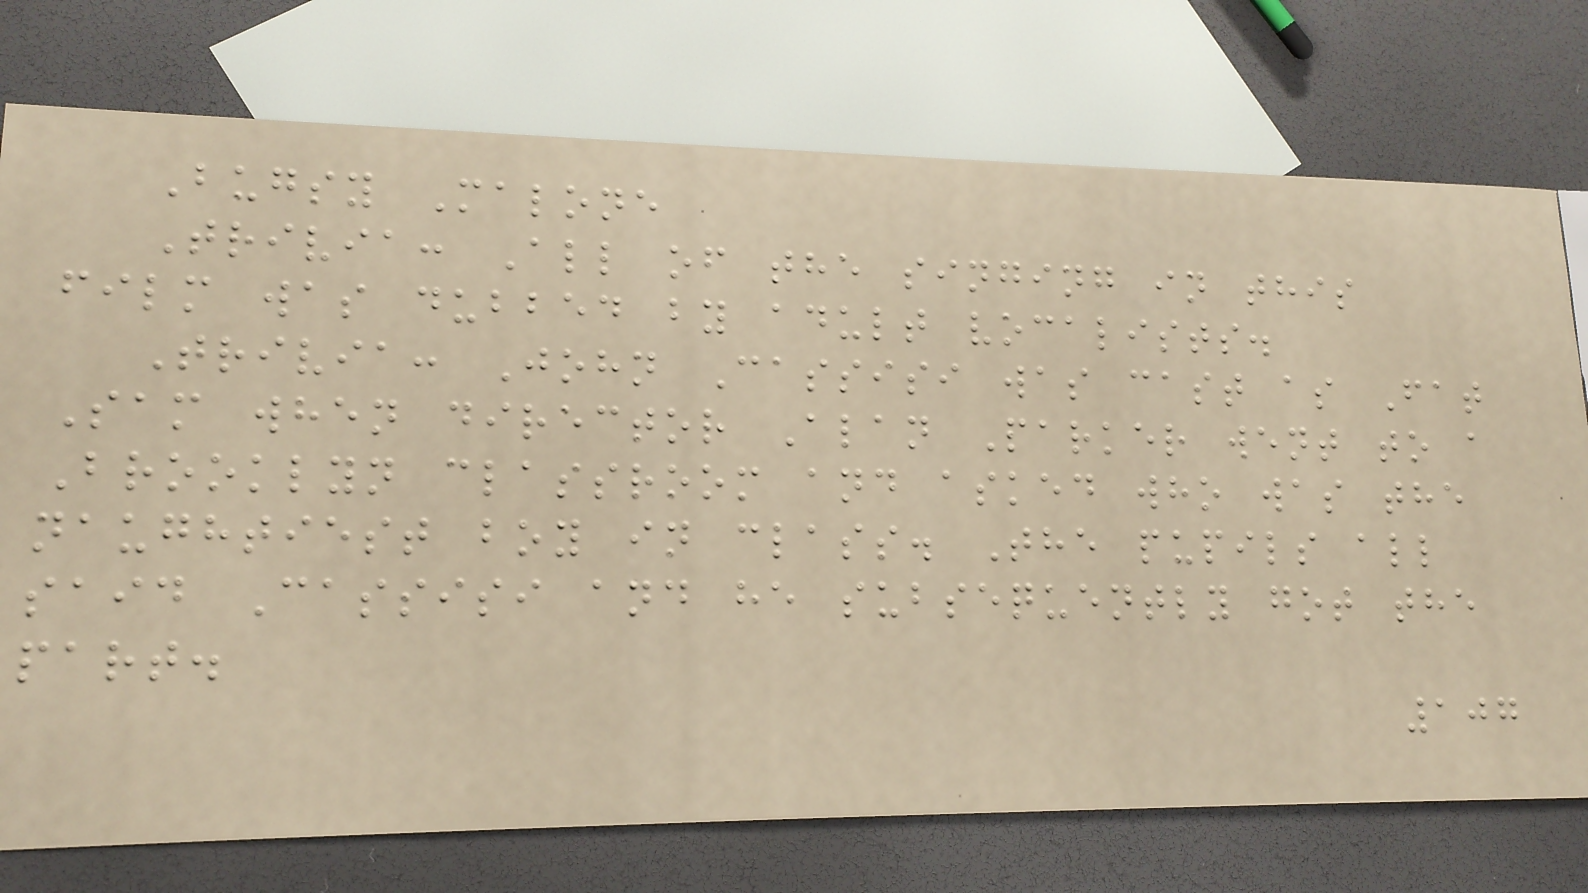Bugsy Malone
Trivia: All of the singing in this
film was dubbed by adult vocalists.
Trivia: John Cassisi was cast as Fat
Sam when director Alan Parker went to a
Brooklyn classroom and asked who was the
naughtiest boy in class. The pupils all
said Cassisi and he subsequently got the
part.
107
